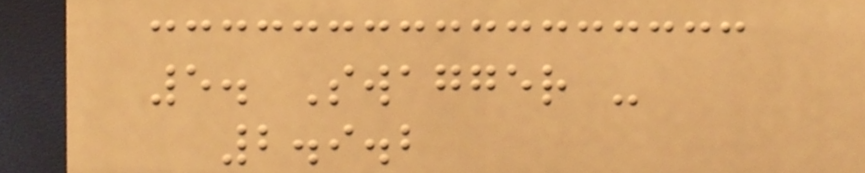5. Swagger -
2.9.2
